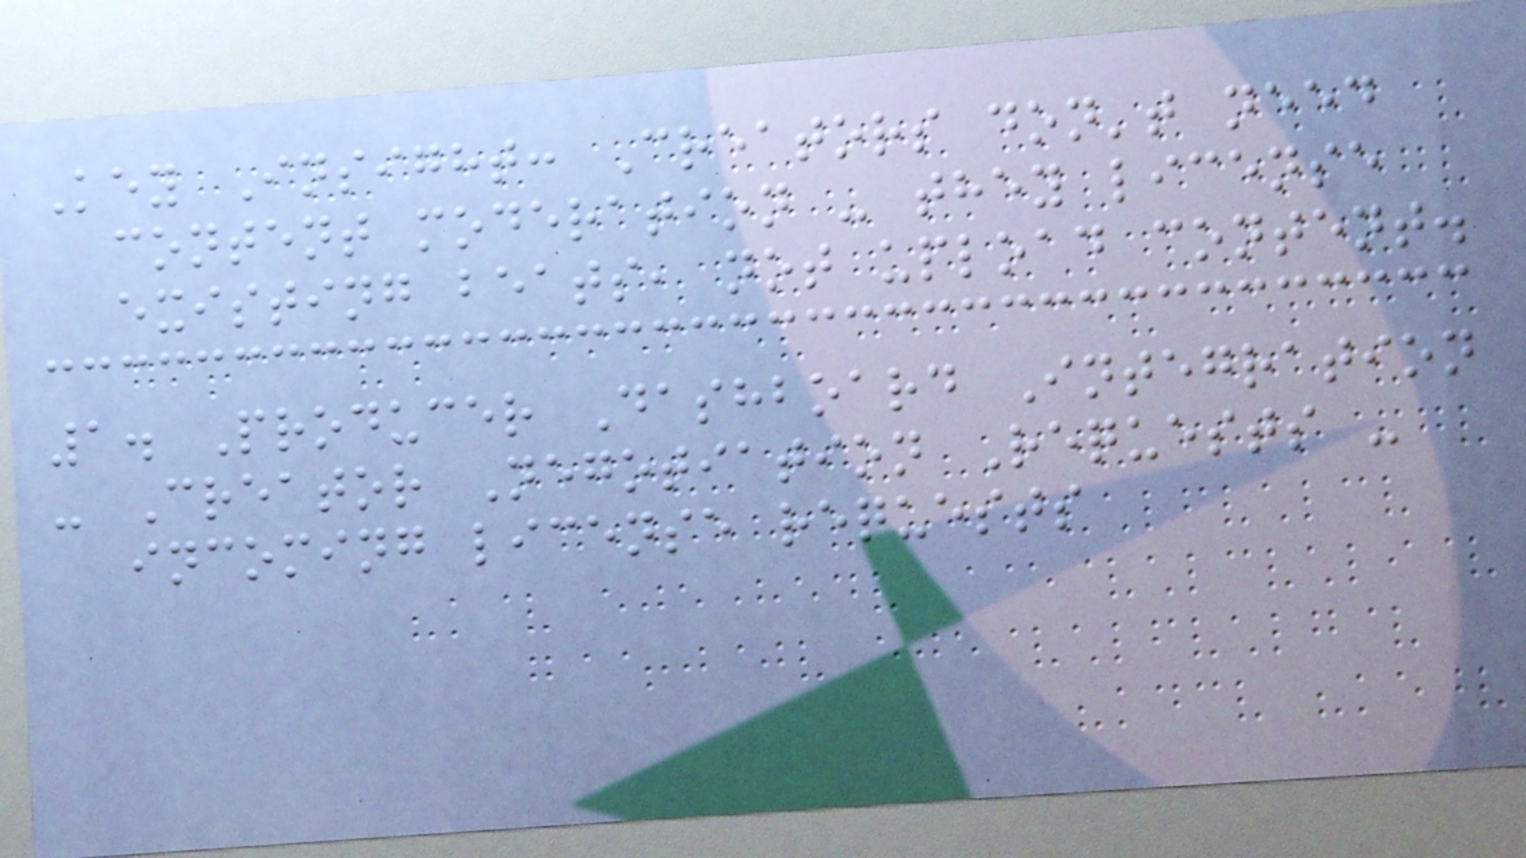Key Insight: Creators don't need
content moderation - they license
existing beats, not upload content.
1. Producer Dashboard Integration
- Creator Negotiation Requests -
incoming license requests
